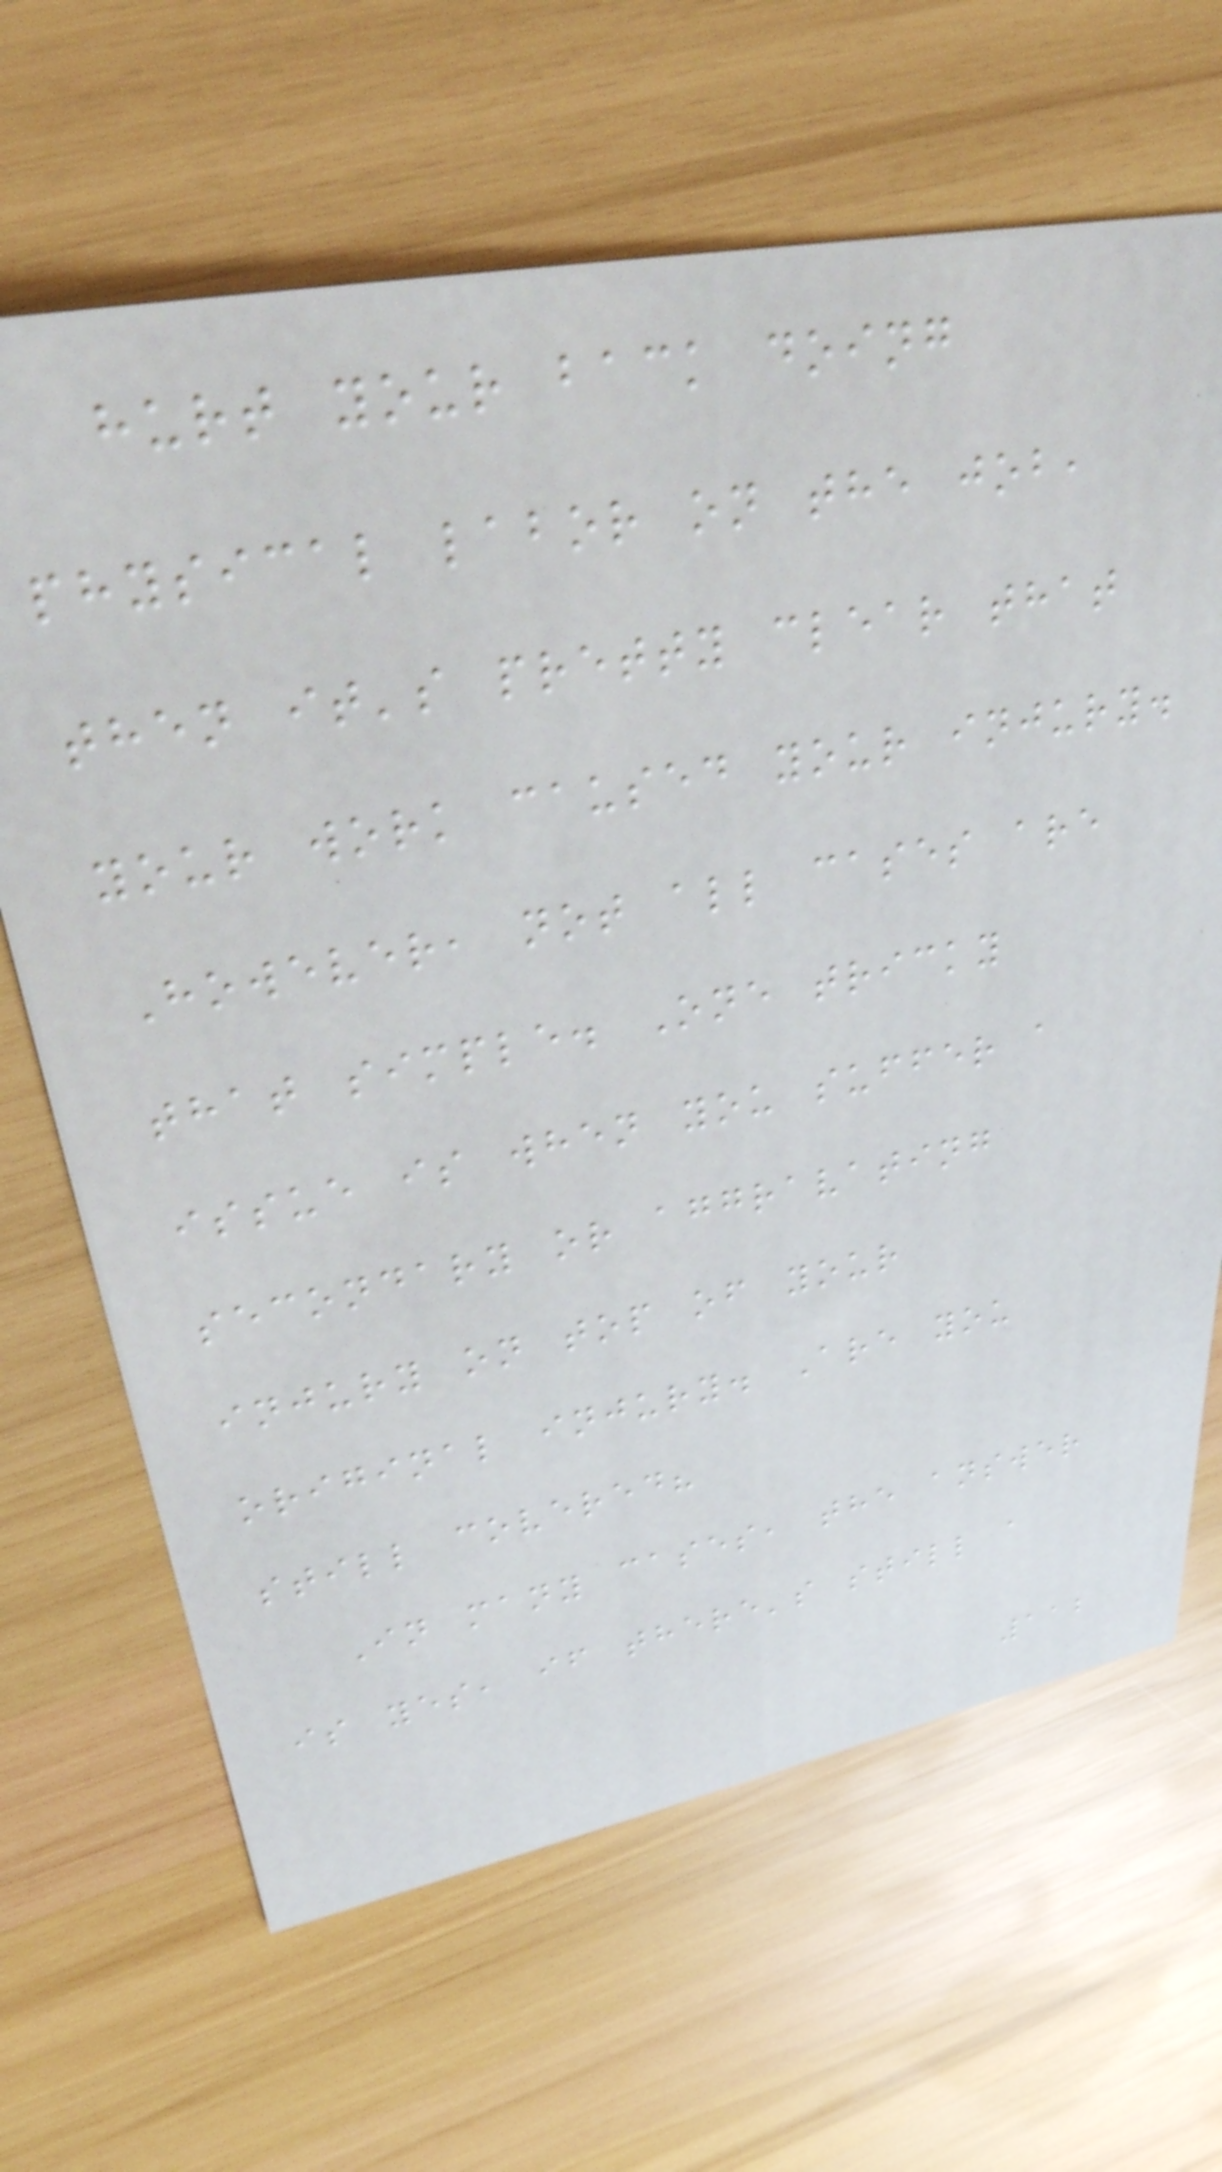hurt your back doing
physical labor on the job,
then it's pretty clear that
your work caused your injury.
However, not all cases are
that simple. One tricky
issue is when you suffer a
secondary or aggravating
injury on top of your
original injury. Are you
still covered?
In many cases, the answer
is yes, if there's still a
112
